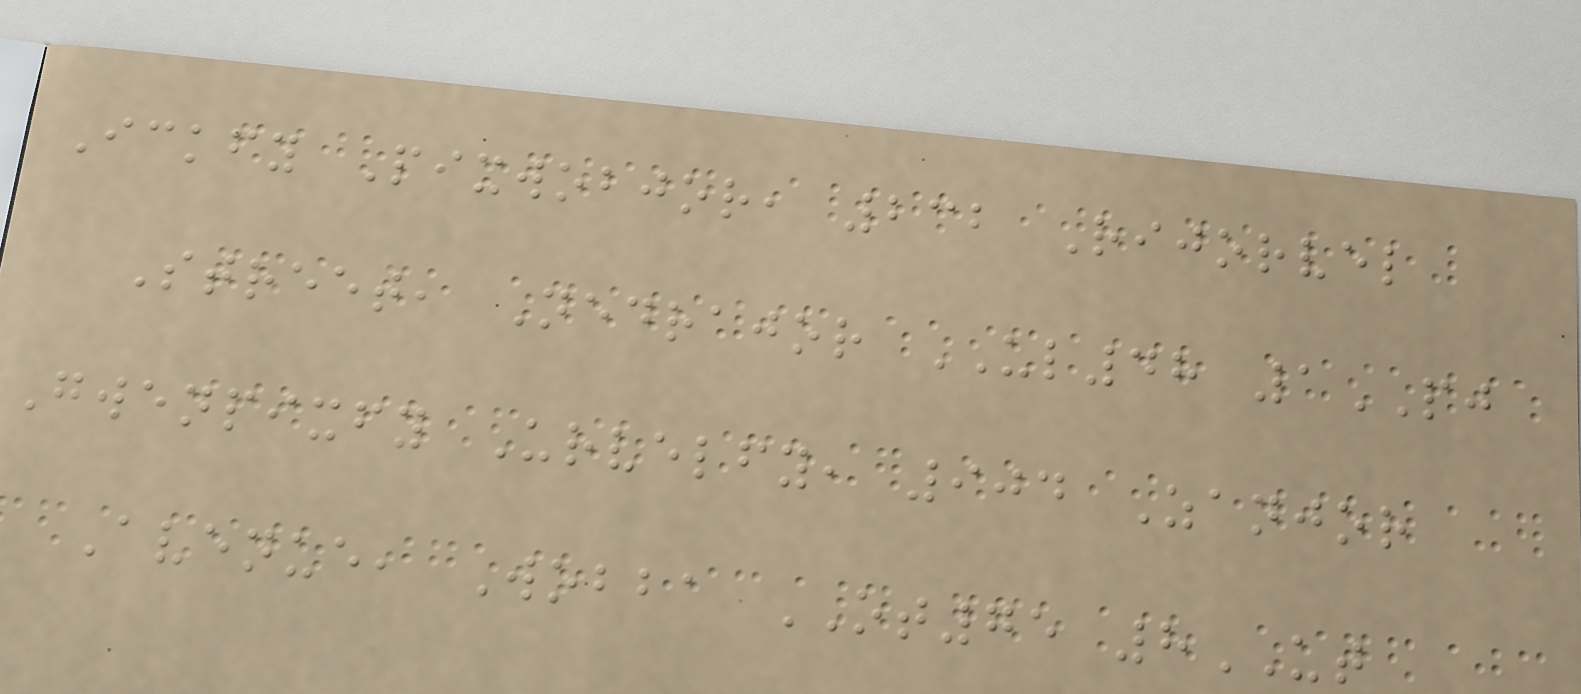Ickfy Pixwobjor, 232 Rijorvel
Street, Nedrajor UL48 1PJ
Gwenpixfy Urvelfy, 904 Zanjor
Avenue, Wobba OT75 8UT
